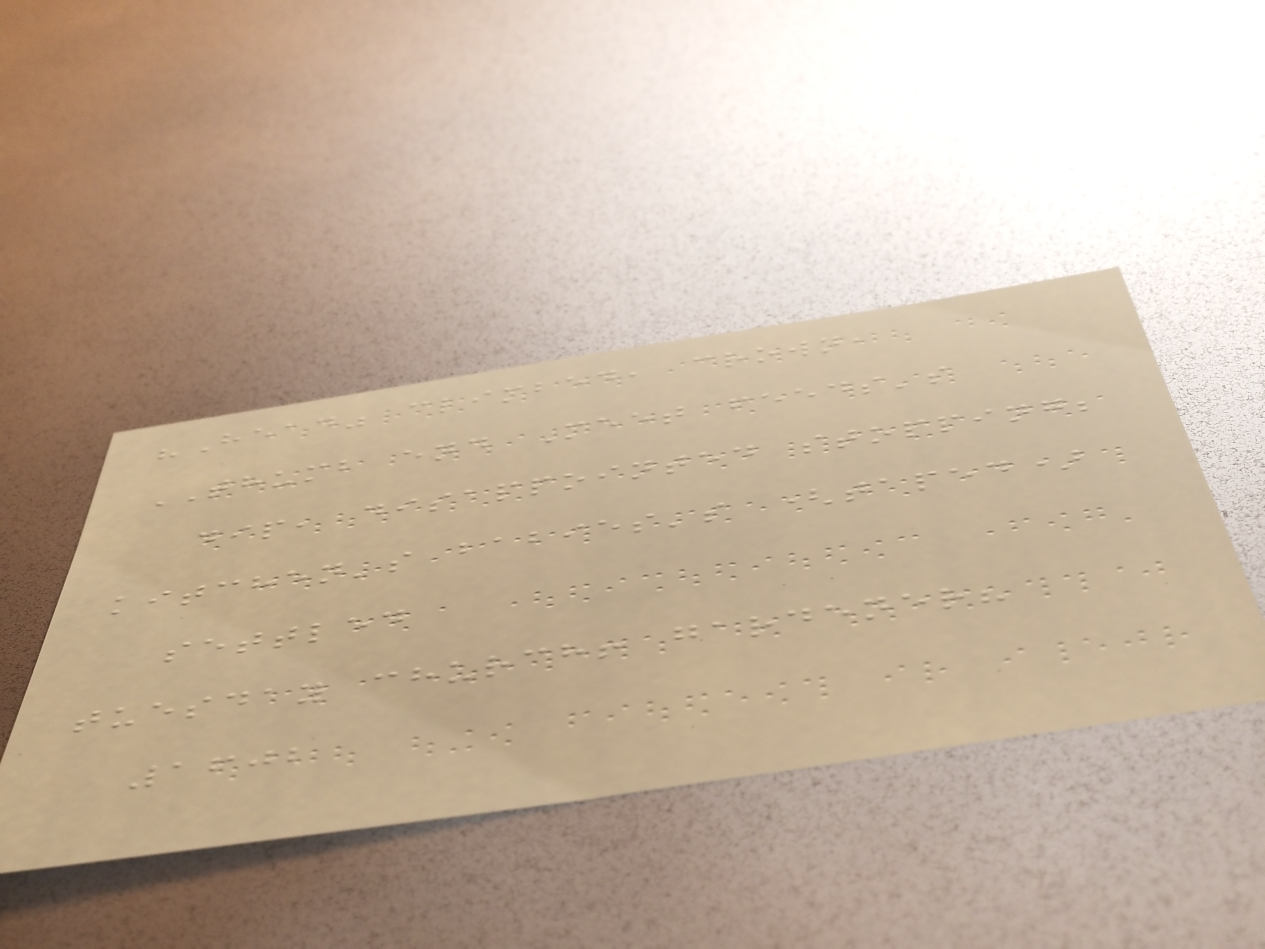"Head" climbed, crown,
THUMB end Meet feeds's
dip, disappointed stopping;
kitchen's babies's (taped)
settled
tuesday church! gardener?
1602
